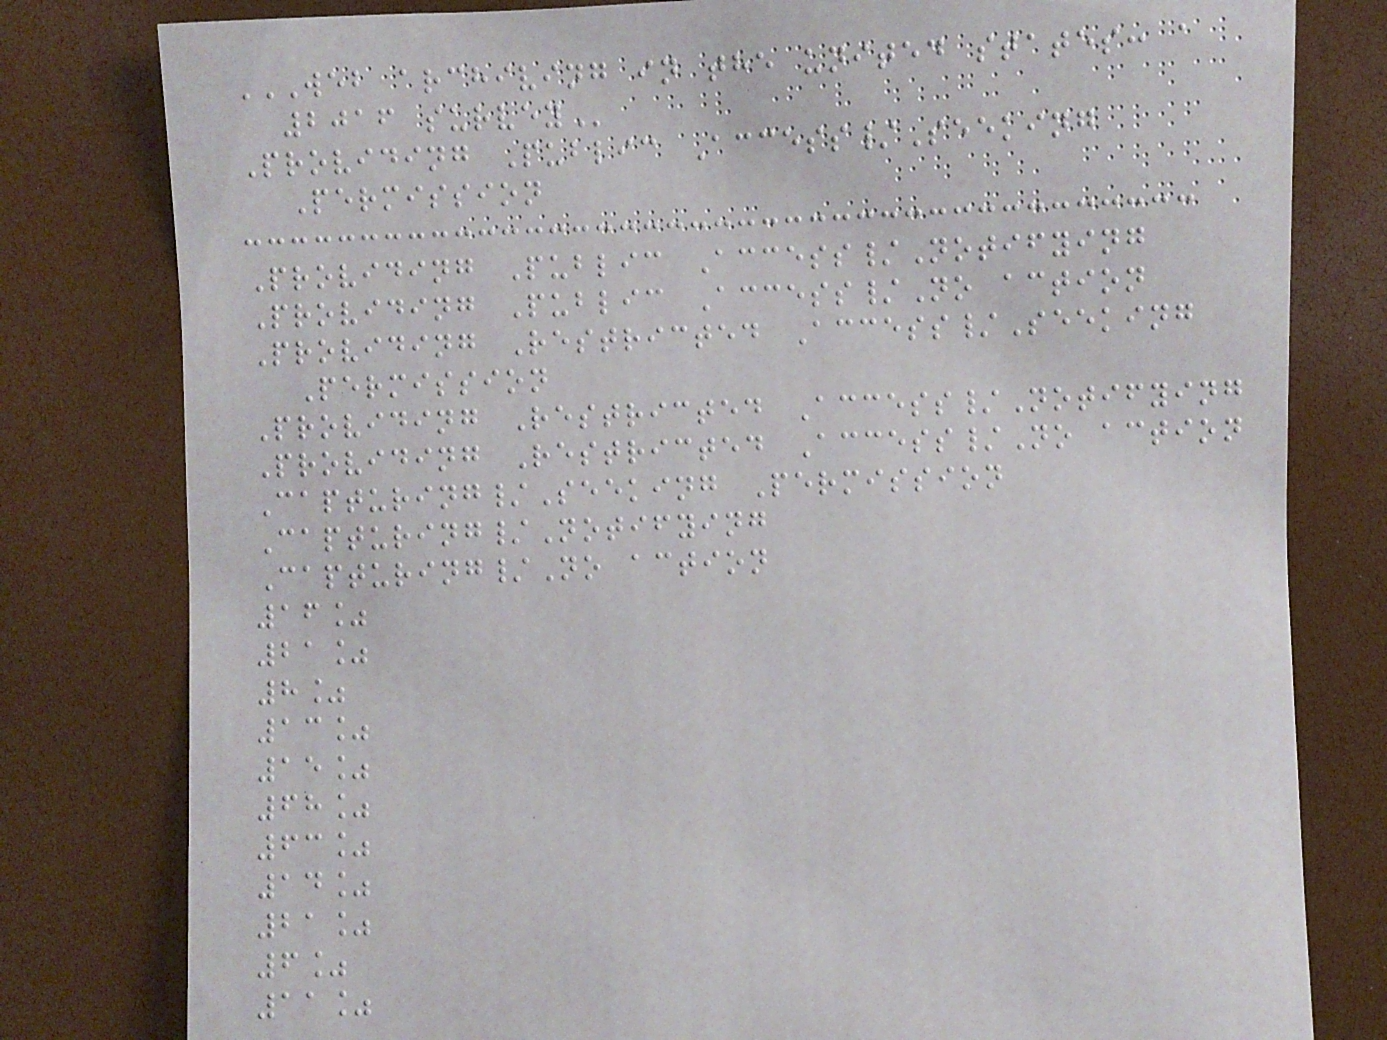WEB ARCHIVING IN THE UNITED STATES: A
2016 SURVEY
Providing Public Access/Seeking
Permission
Providing Public Access/Notifying
Providing Public Access/No action
Providing Restricted Access/Seeking
Permission
Providing Restricted Access/Notifying
Providing Restricted Access/No action
Capturing/Seeking Permission
Capturing/Notifying
Capturing/No action
16%
21%
8%
13%
15%
68%
63%
14%
21%
6%
11%
